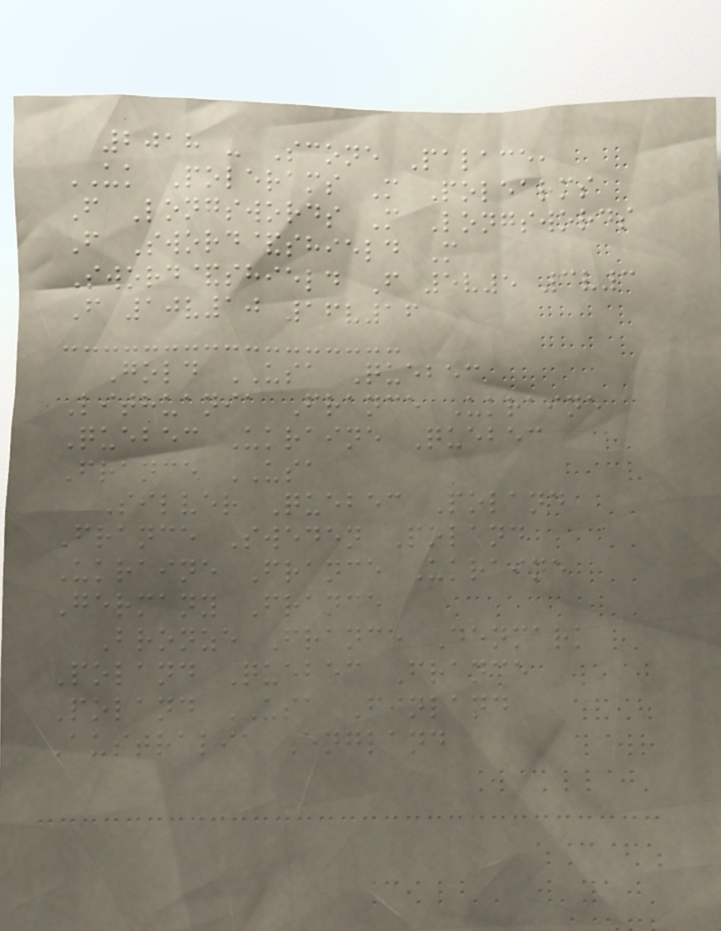2018 - Scone Palace,
UK Polerams M Polearms
F Longswords M Longswords
F Sword&shield M
Sword&shield F 5v5 3v3
F 10v10 16v16
Gold USA Quebec
Lithuania France Ukraine
Quebec Ukraine Quebec
France USA
Silver Quebec Poland
France Sweden Poland
Ukraine France Ukraine
Germany France
Bronze France Denmark
Poland Quebec France
Poland USA Finland
Australia England
